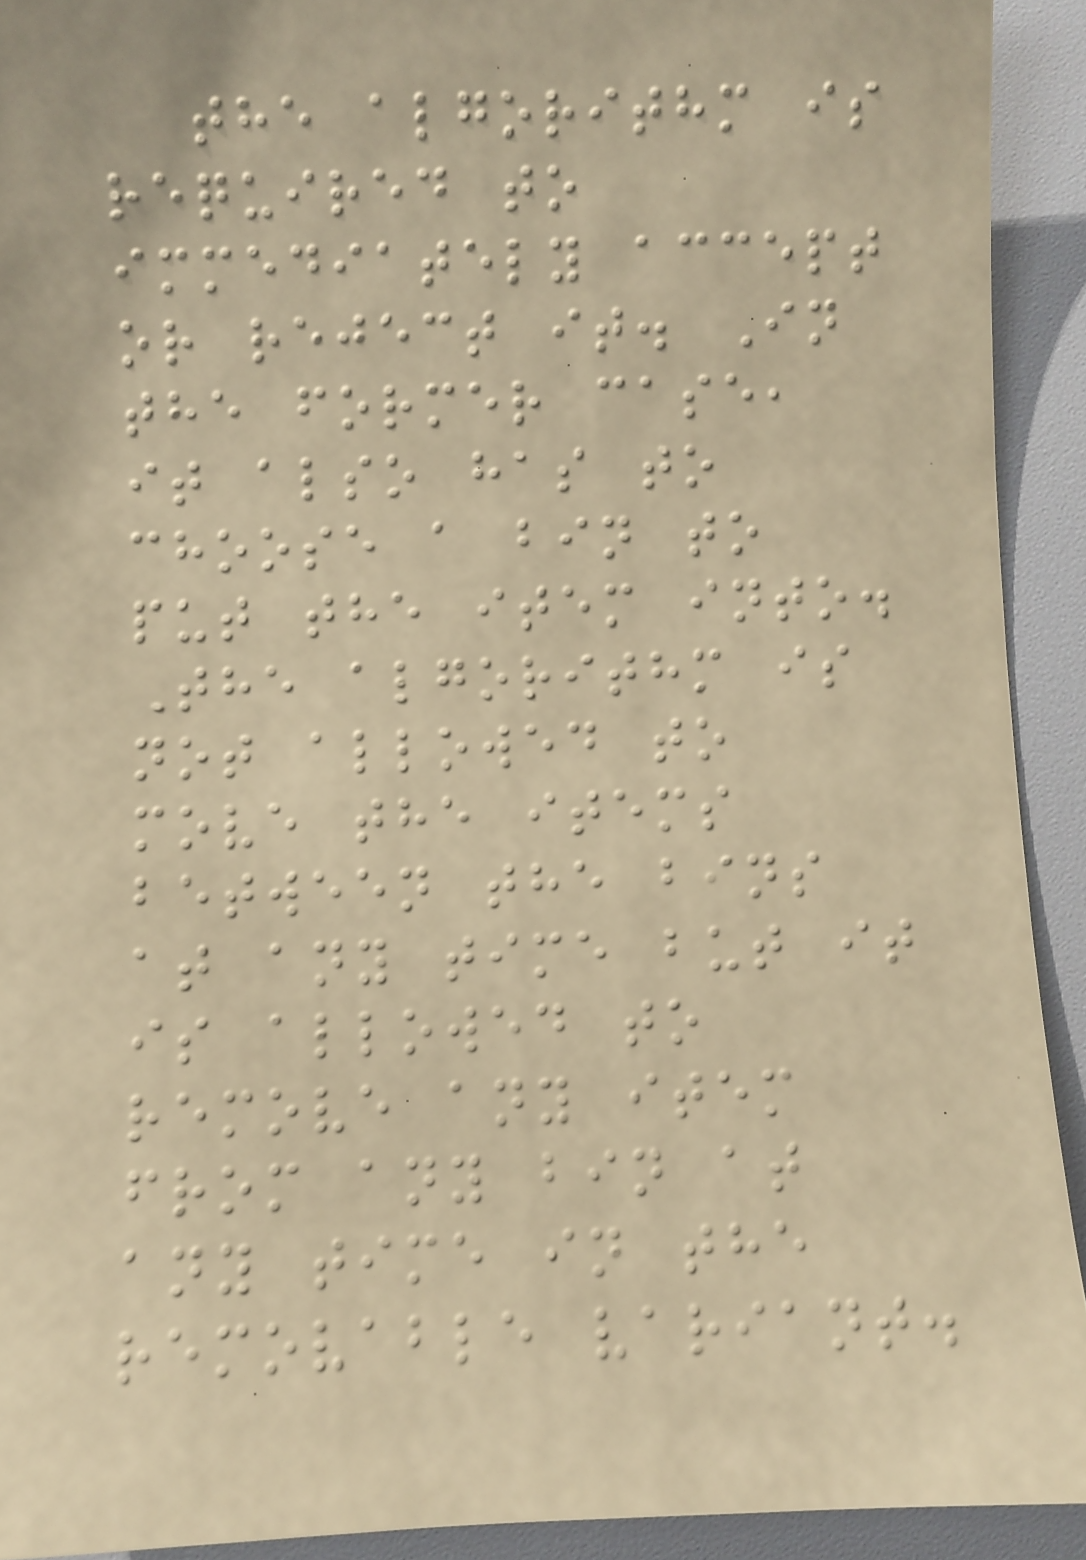the algorithm is
required to
immediately accept
or reject it. In
the former case,
it also has to
choose a bin to
put the item into.
The algorithm is
not allowed to
move the items
between the bins
at any time but it
is allowed to
remove any item
from any bin at
any time in the
removable variant.
